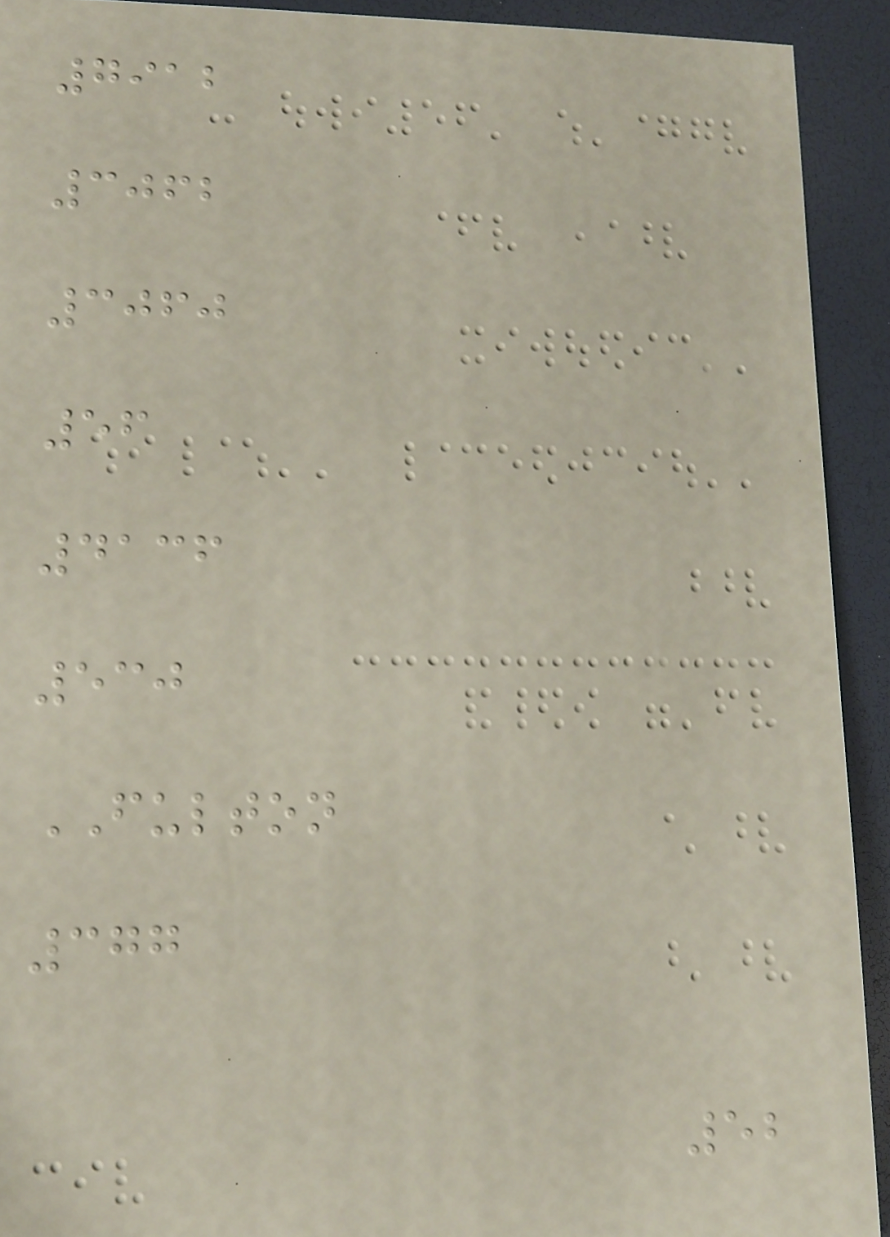7912
3062
3060
56
4136
530
FULTON
377
52
